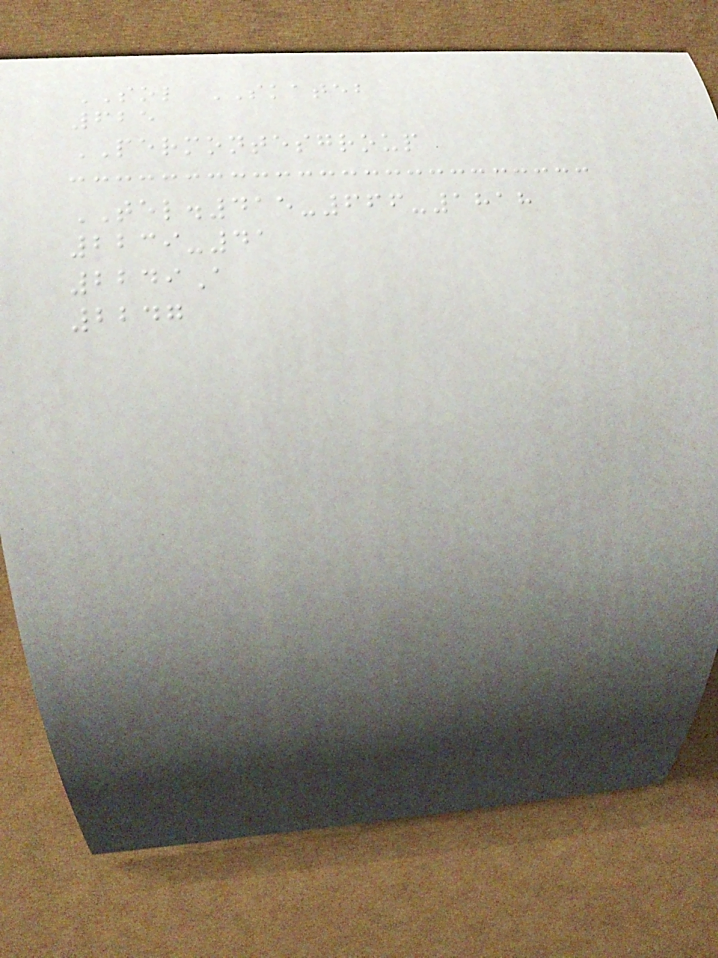SOL SKATEB
625
PERMONTESGROUP
TEL.415-666-1818
2239-41
2249A
2247
